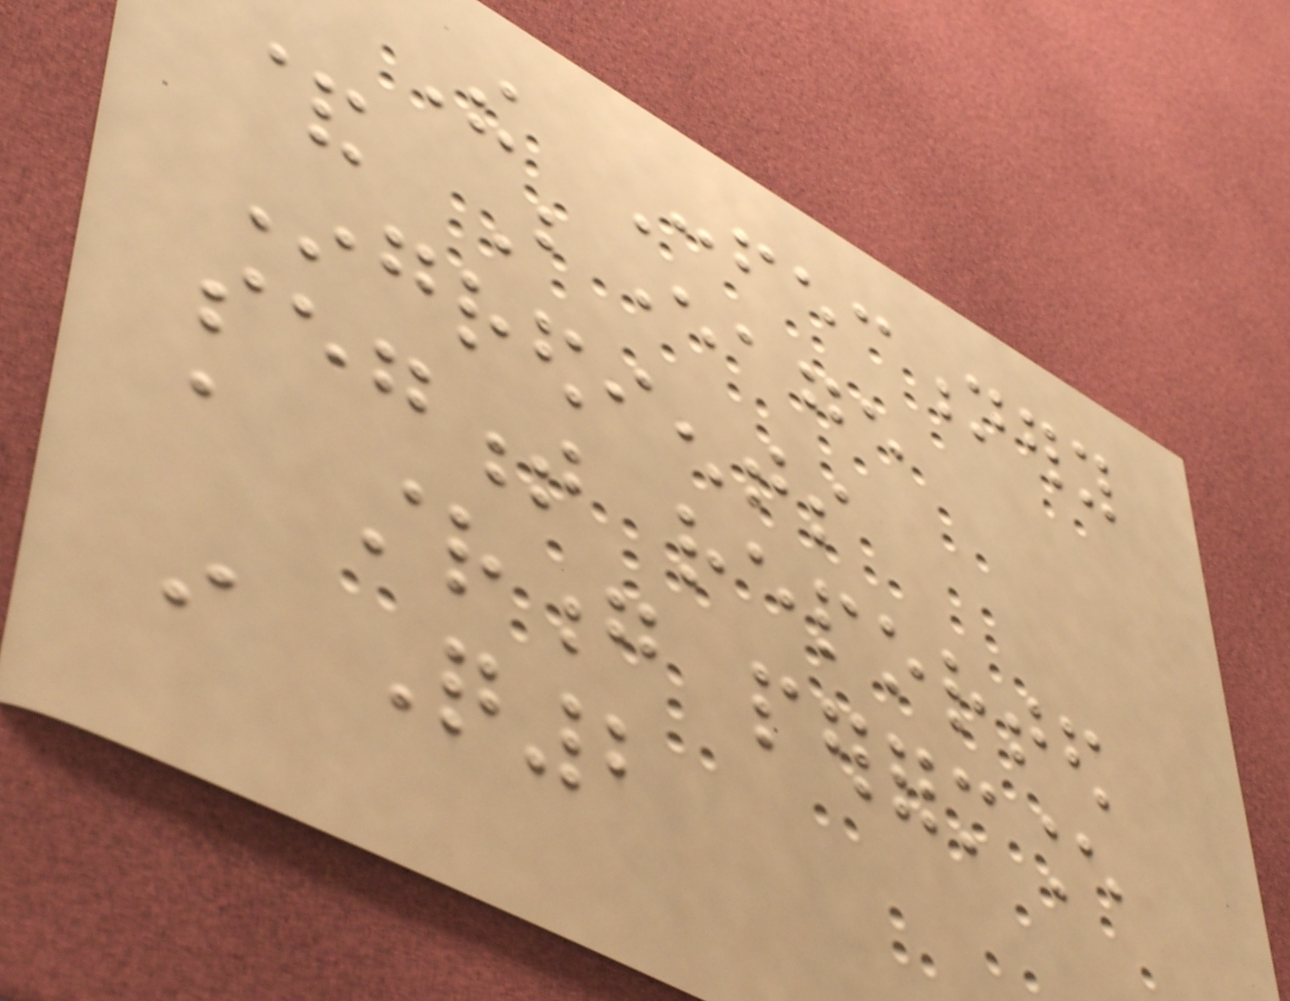The Confectionery
& Beverage
Ingredients
segment reported
a strong performance
in Q2
